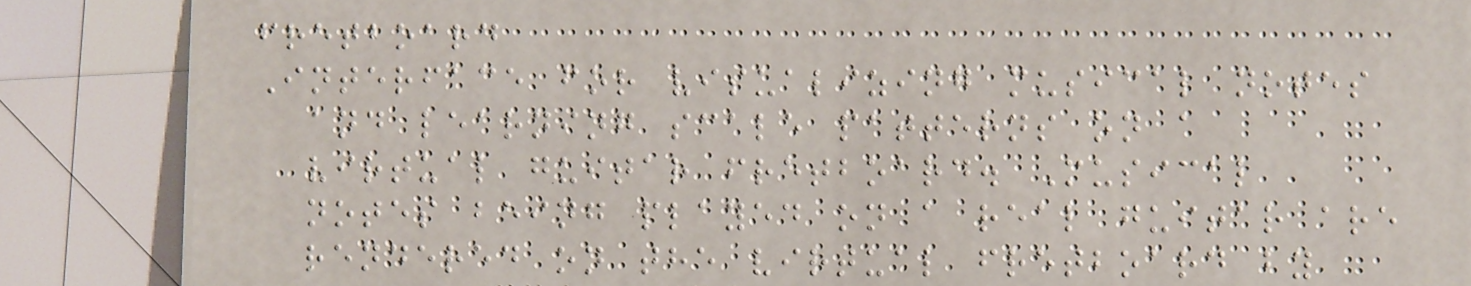fretboard
Interface for visualizing musical notes
and learning scale patterns on a
virtual guitar fretboard. Musical
notes being played on a real guitar are
rendered on the virtual fretboard by
